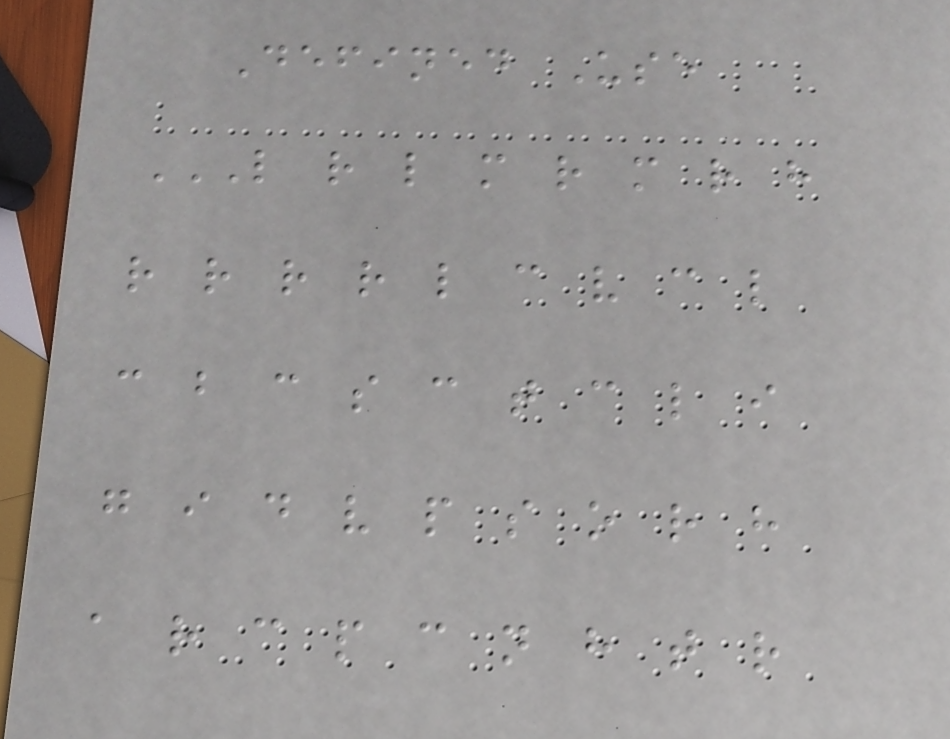Defined Use
L R L M R M R H
R R R R L C V C L
C B C S C T C L I
G I D V P S O R H
A R C P C N H T R
